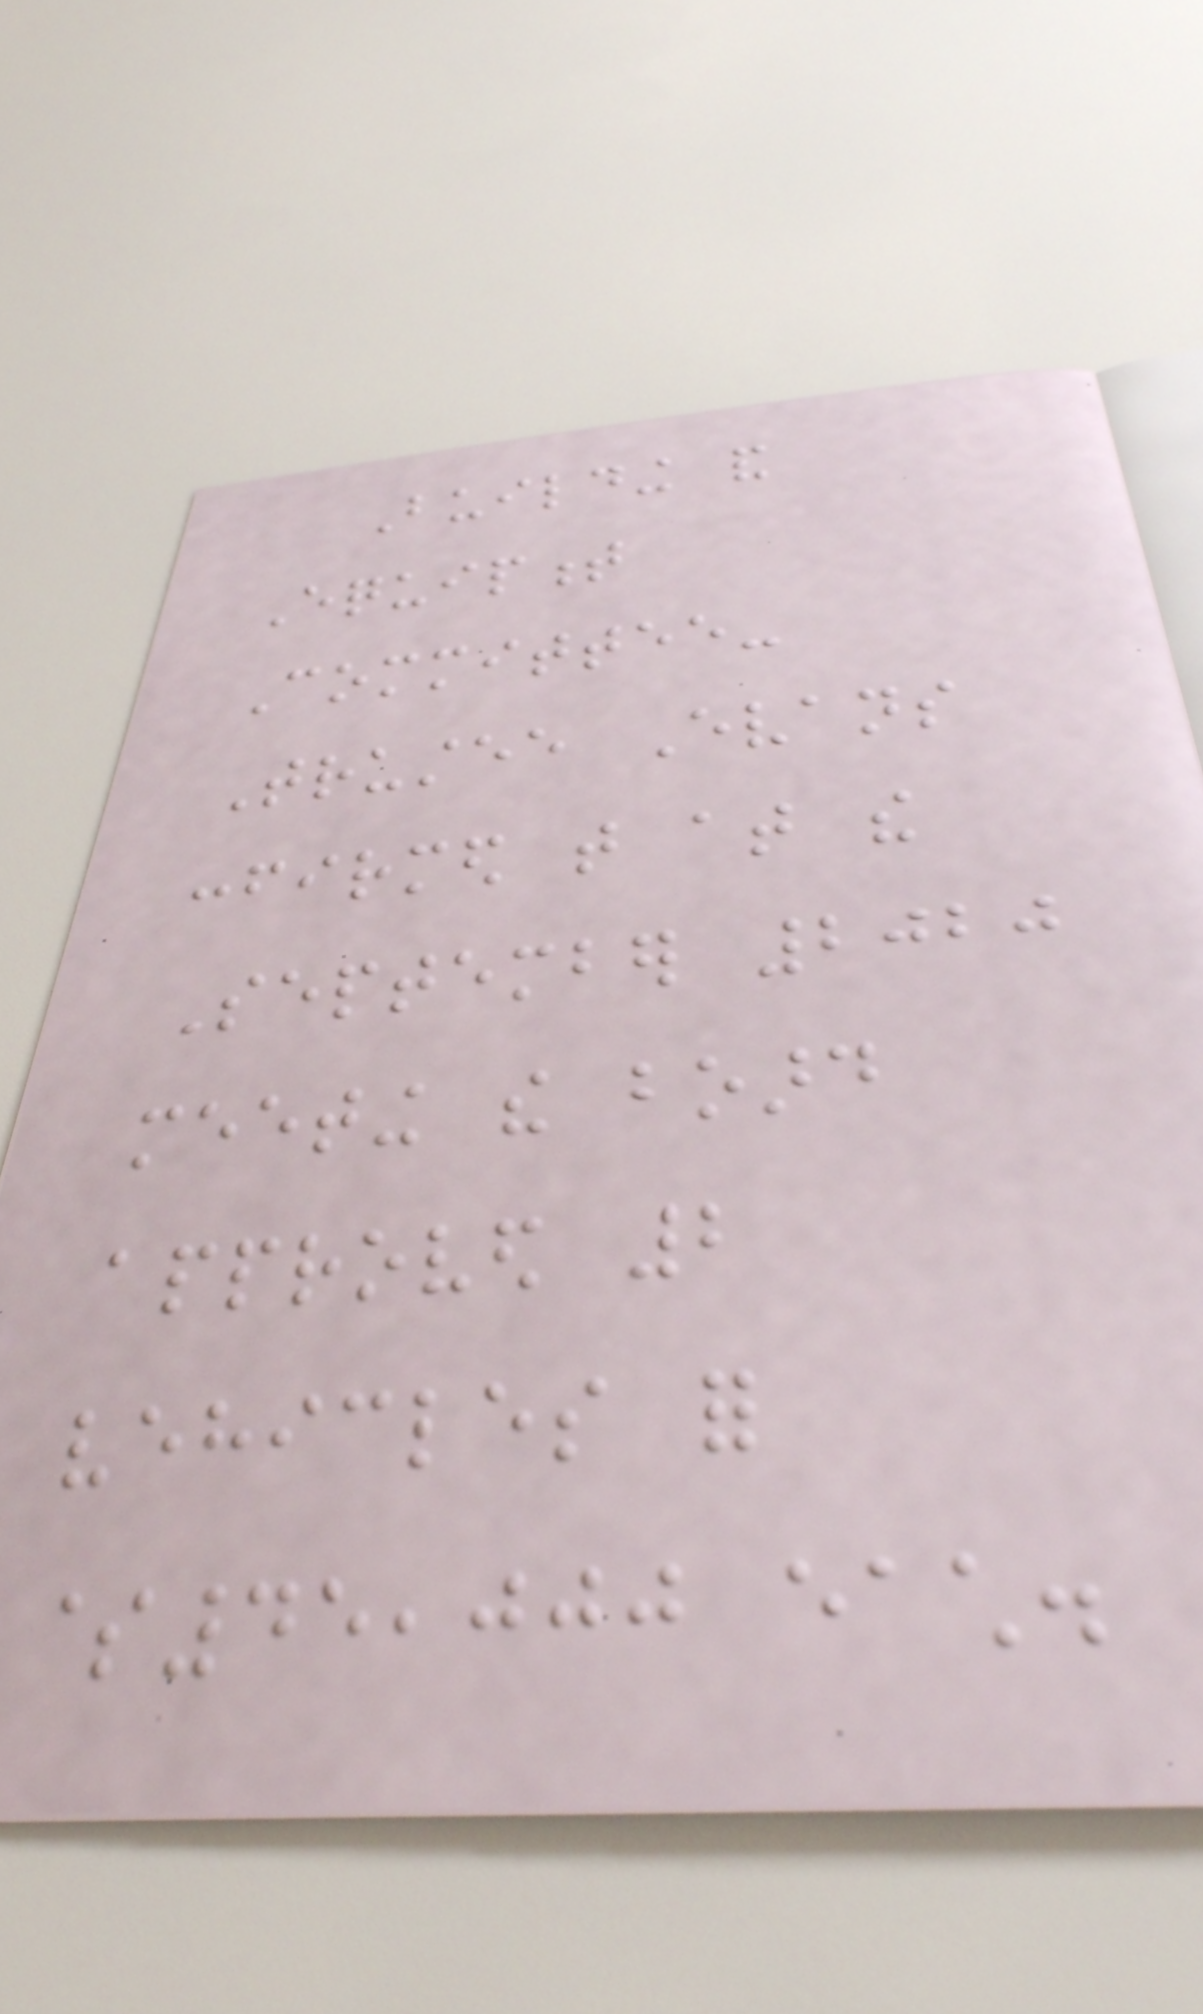Building and
Equipment
Committee-
Trustee Evans
confirmed that at the
September 2020
meeting the board
approved 2
vehicles for
$45,000 each.
